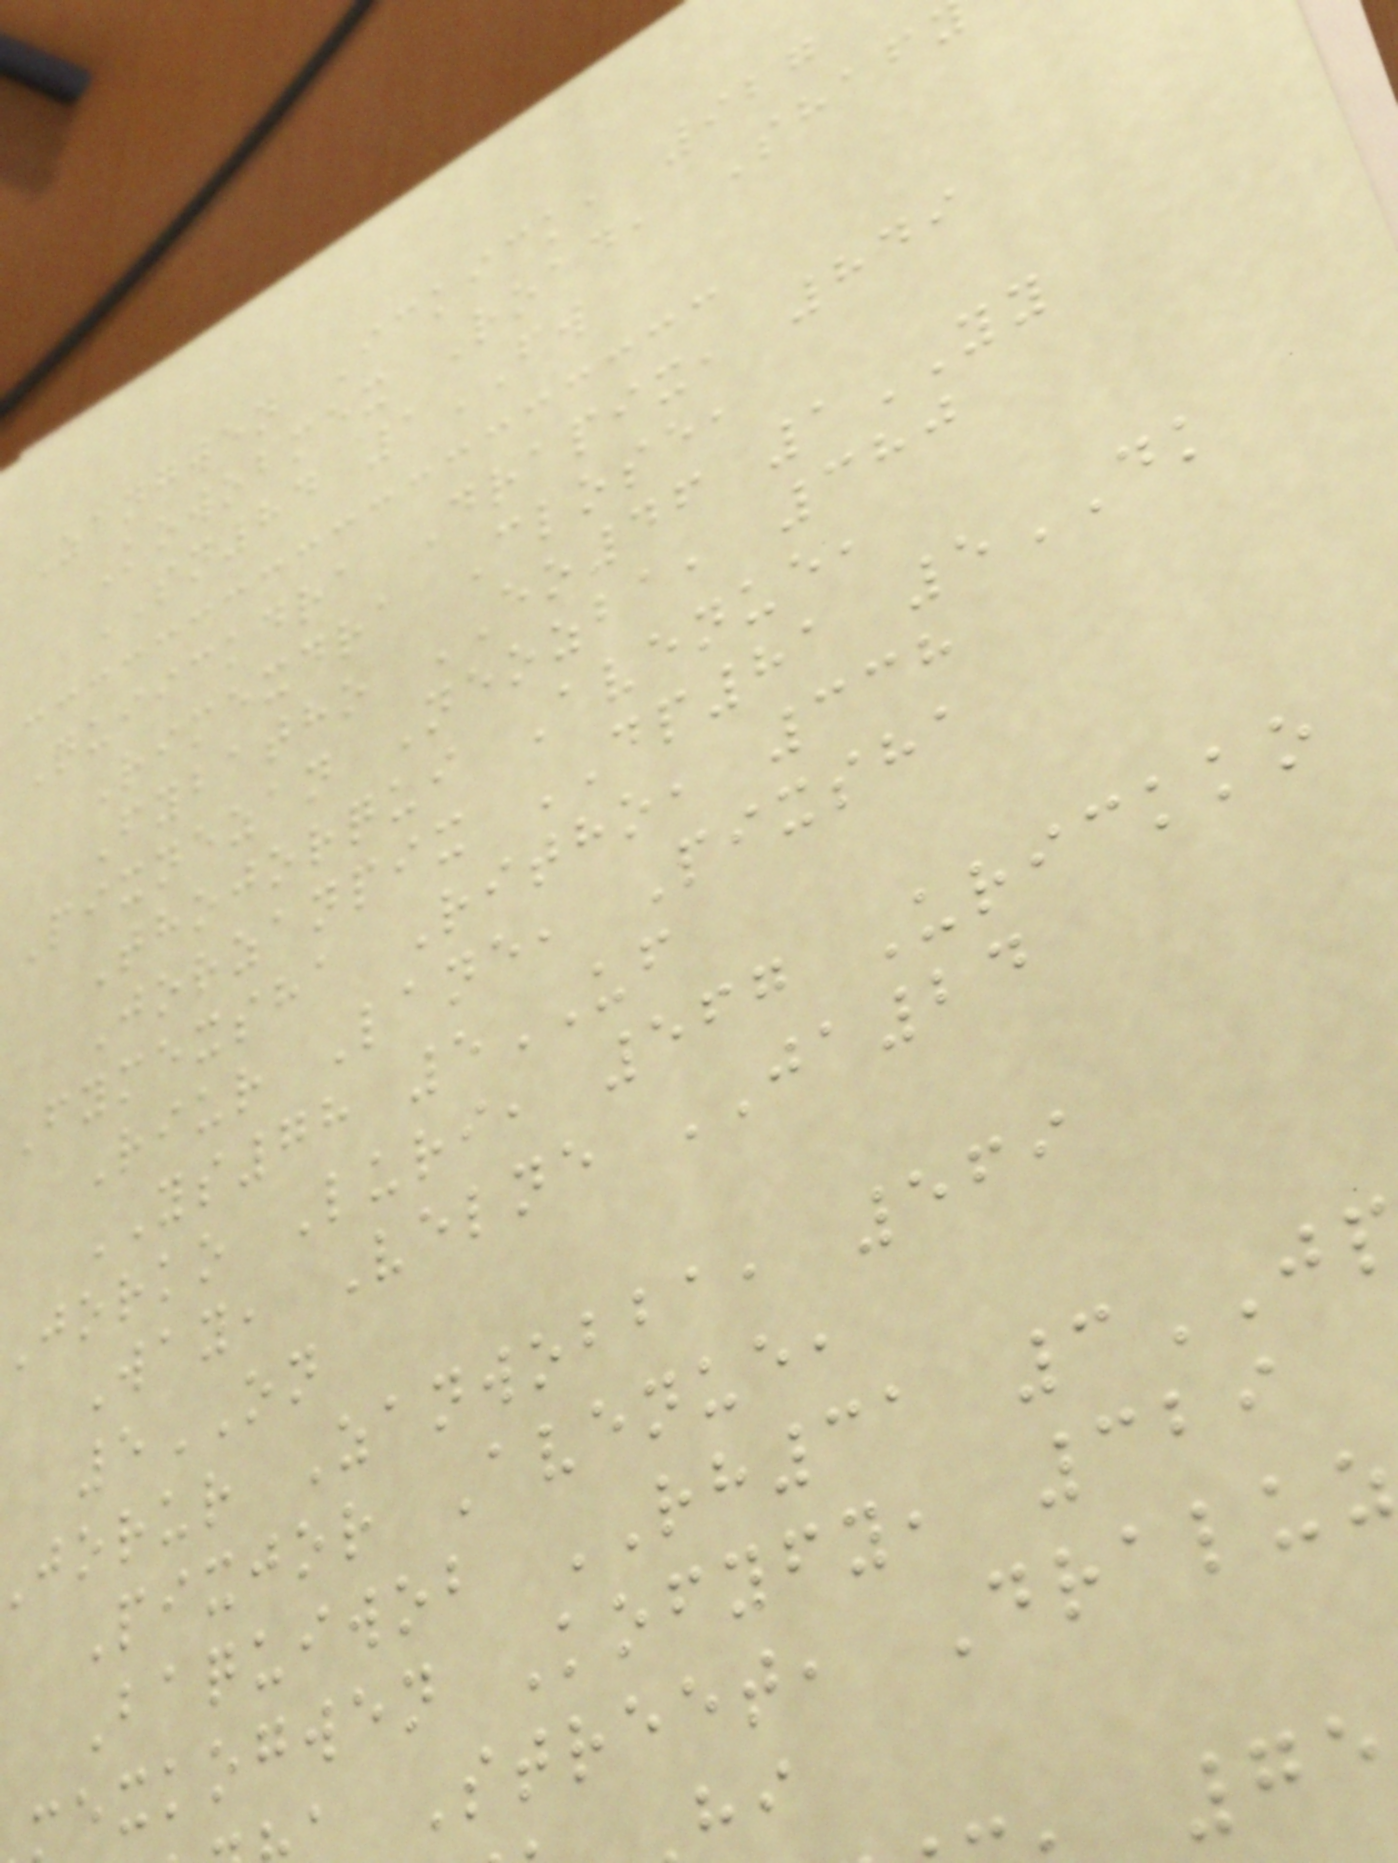Zangwen Ickick, 927
Kowobmex Road, Shaf
SN84 1FW
Quiickdra Drapix, 849
Rimexdra Close,
Fybatho EO46 1YY
Pixnezan Neozba, 380
Thojorqui Avenue,
Jorzanpix DP81 5DK
Fymexsha Ritho, 338
Riur Lane, Pixsha
YS78 5UF
Jorko Luri, 567 Urickko
Way, Velne JA24
5ON
jorur Zanwobba, 569
Pixjor Avenue,
Baquiwob RH31 3
exkogwen Kofyfy, 329
Street, Draluz
